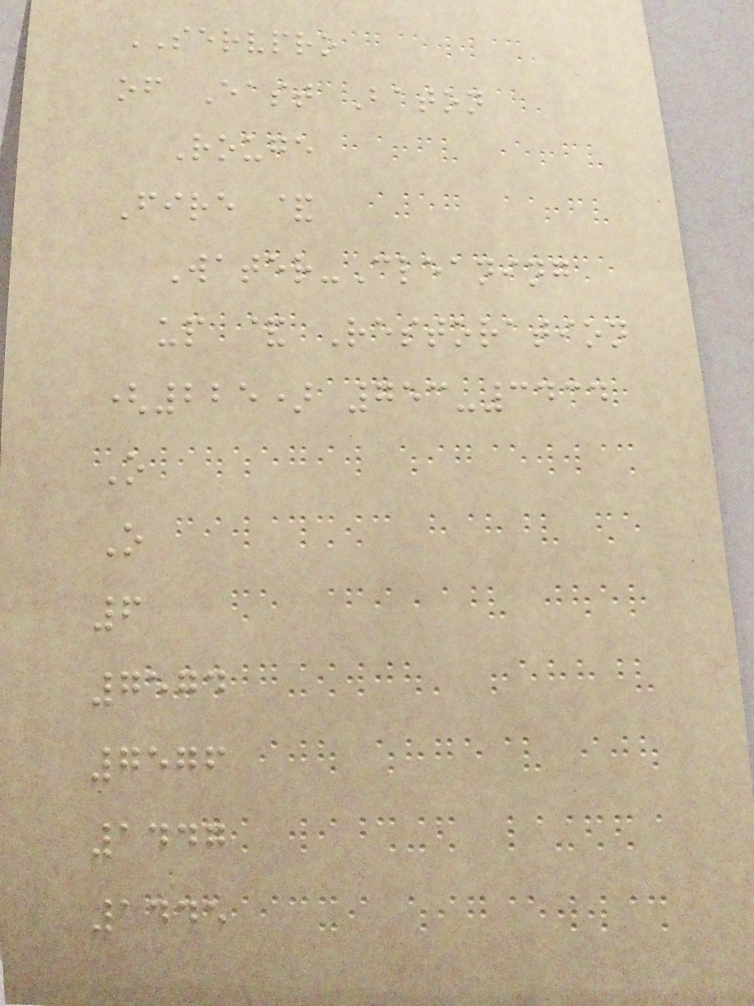SERVPRO
of East Baton
Rouge
Fire &
Water-Cleaning
up & Restoration
(225) 753-3434
O
O
6
7574
7576
1447
1445
